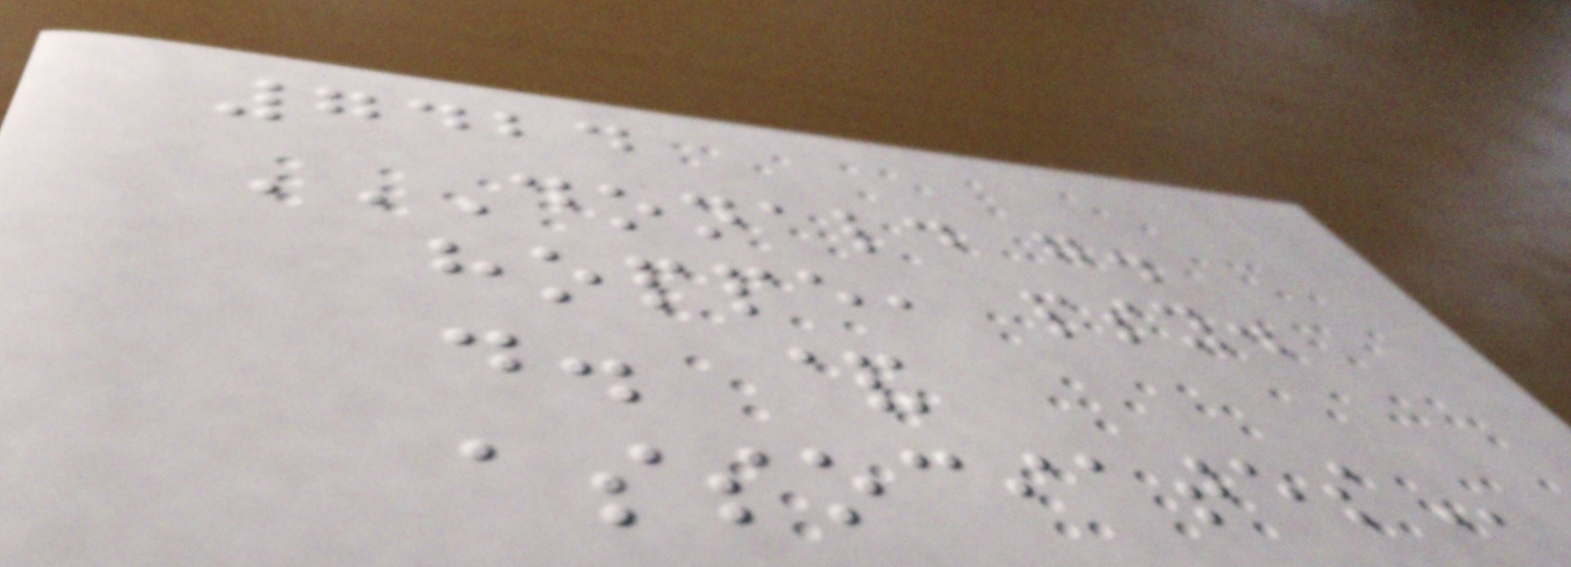7424
DONALD G.
HOPPE, PSY.
D. &
ASSOCIATES
